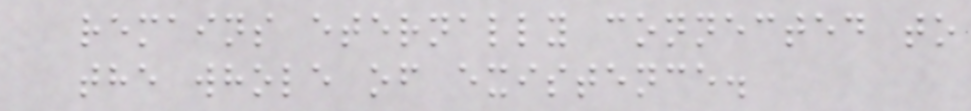remains eternally connected to
the whole of existence.
